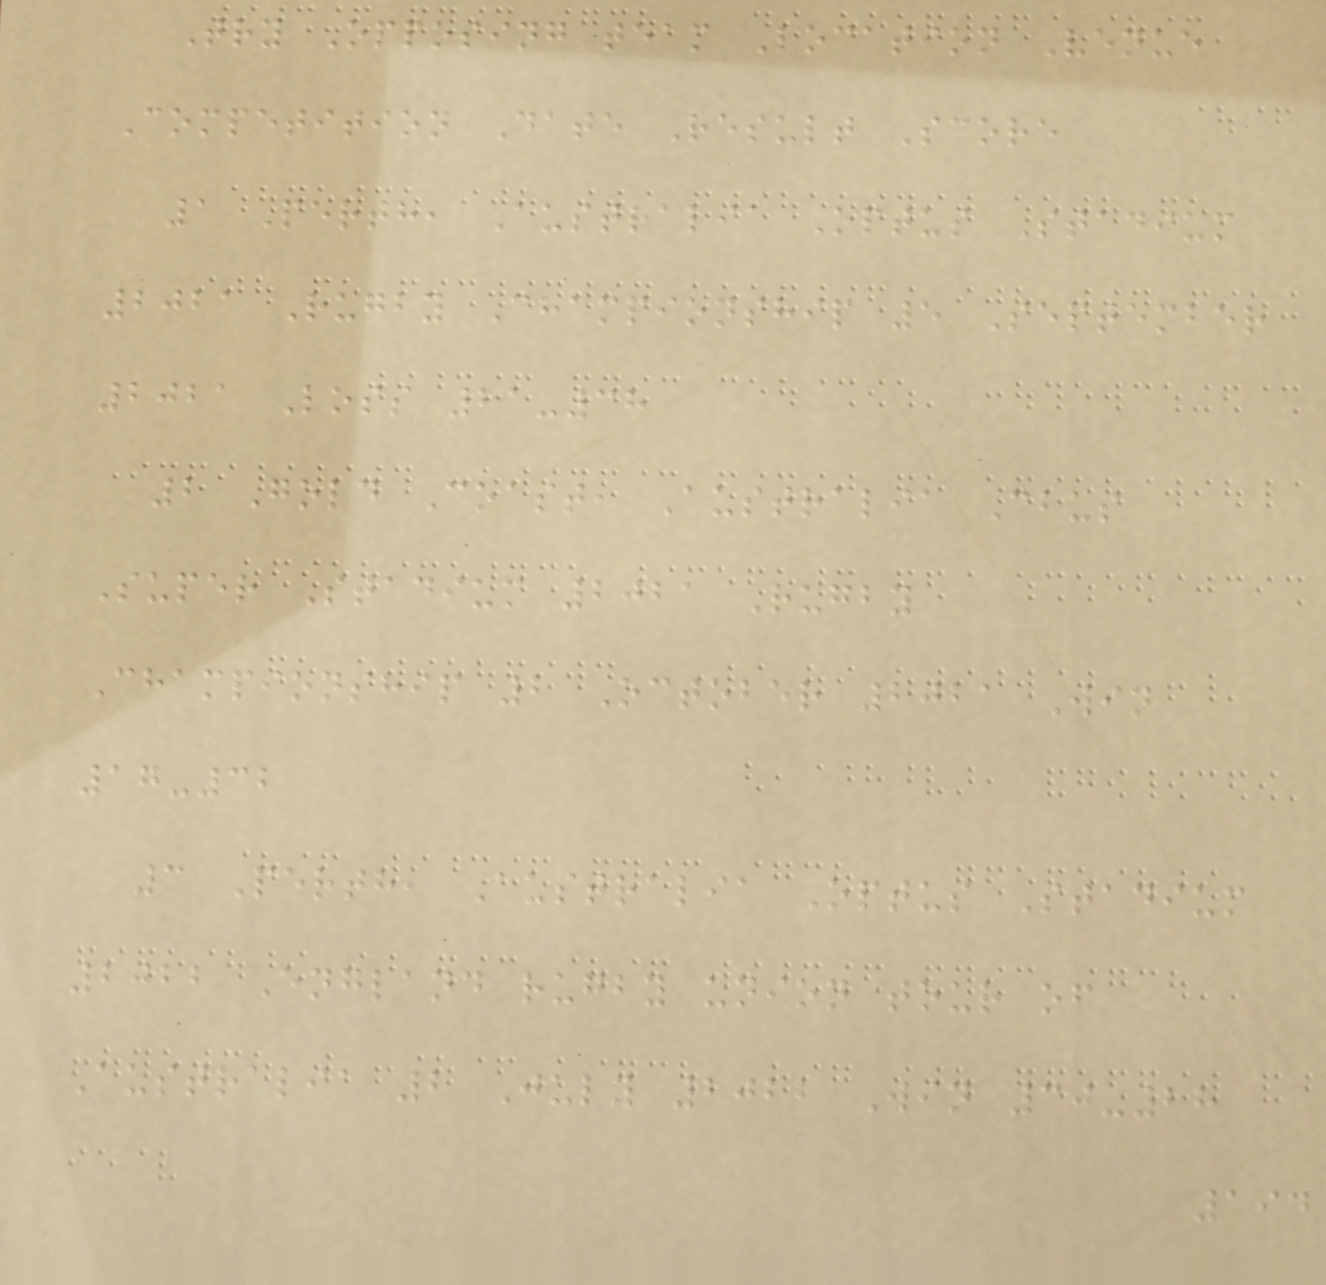Try Opposing team Location Venue
Competition Date Result Score
1 Perth, Australia Optus Stadium
2021 Rugby Championship 5 September
2021 Loss 21-38
2 Gold Coast, Australia Cbus
Super Stadium 2021 Rugby
Championship 2 October 2021 Win
17-32
3 Perth, Australia Optus Stadium
2022 England rugby union tour of
Australia 2 July 2022 Win 30-28
194
